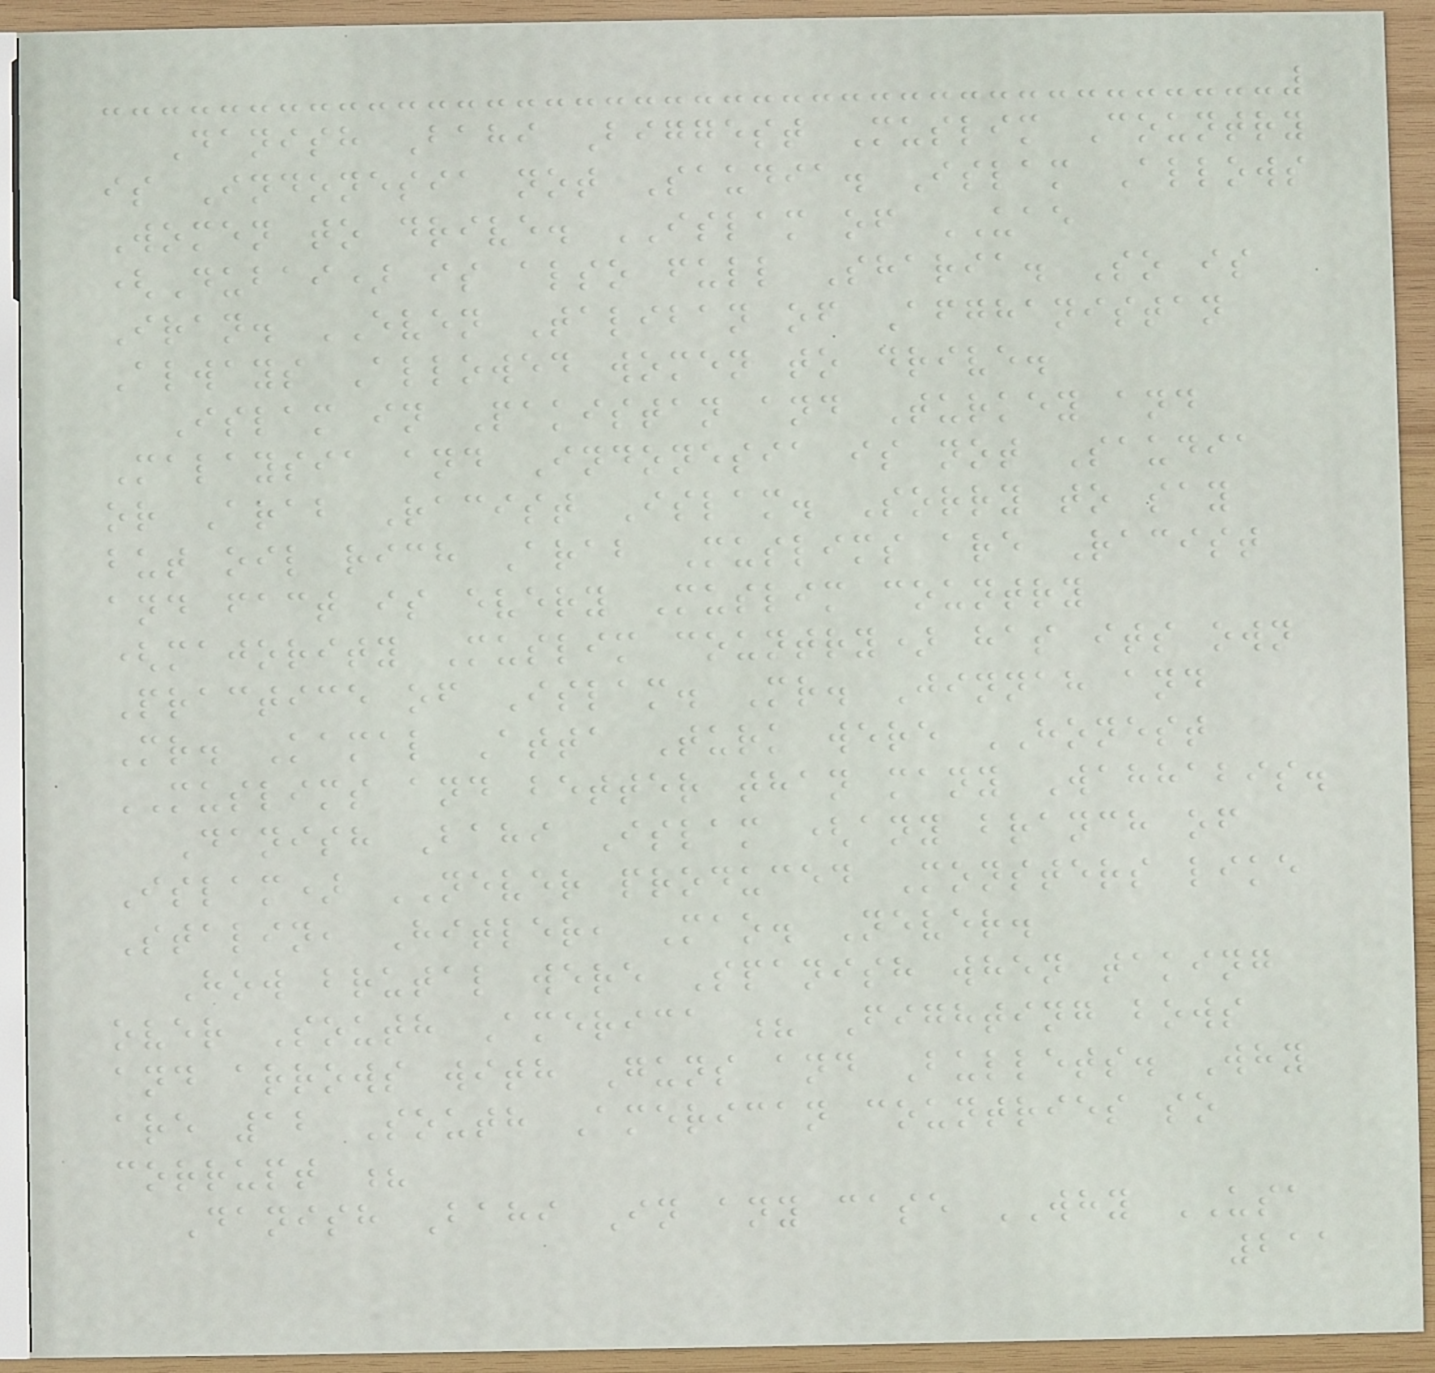Danish Bahi Biggest Muslim Country
is Indonesia not Saudia. Islam Allows
Women to drive. ISLAM of UAE
(Dubai) is also full Sharia. So is
Iran. EVEN Taliban of Afghanistan
Always Allowed women to drive.
Islam in Pakistan and Turkey and
Malaysia and Indonesia is not Saudia
or Arab Racist Islam. Sorry to say
but oil rich Arab Muslims are Racist
and fact is every Muslim country
(majority Muslim country) has its own
Practice of Islam. Mr. Jinnah and
Mr. Kamal Atta Turk were HONEST
MUSLIMS and better than many Wahhabis.
Danish Bahi Islam (any branch of
Islam) NEVER produced Monsters like
Stalin, Hitler, Mao. Never.
How brutal were Spanish when taking
over South America ? Fighting bows
and arrows with Guns and Bullets. Why
are 12 South American countries so
corrupt ?
Danish Bahi In any case WHY USA
211
